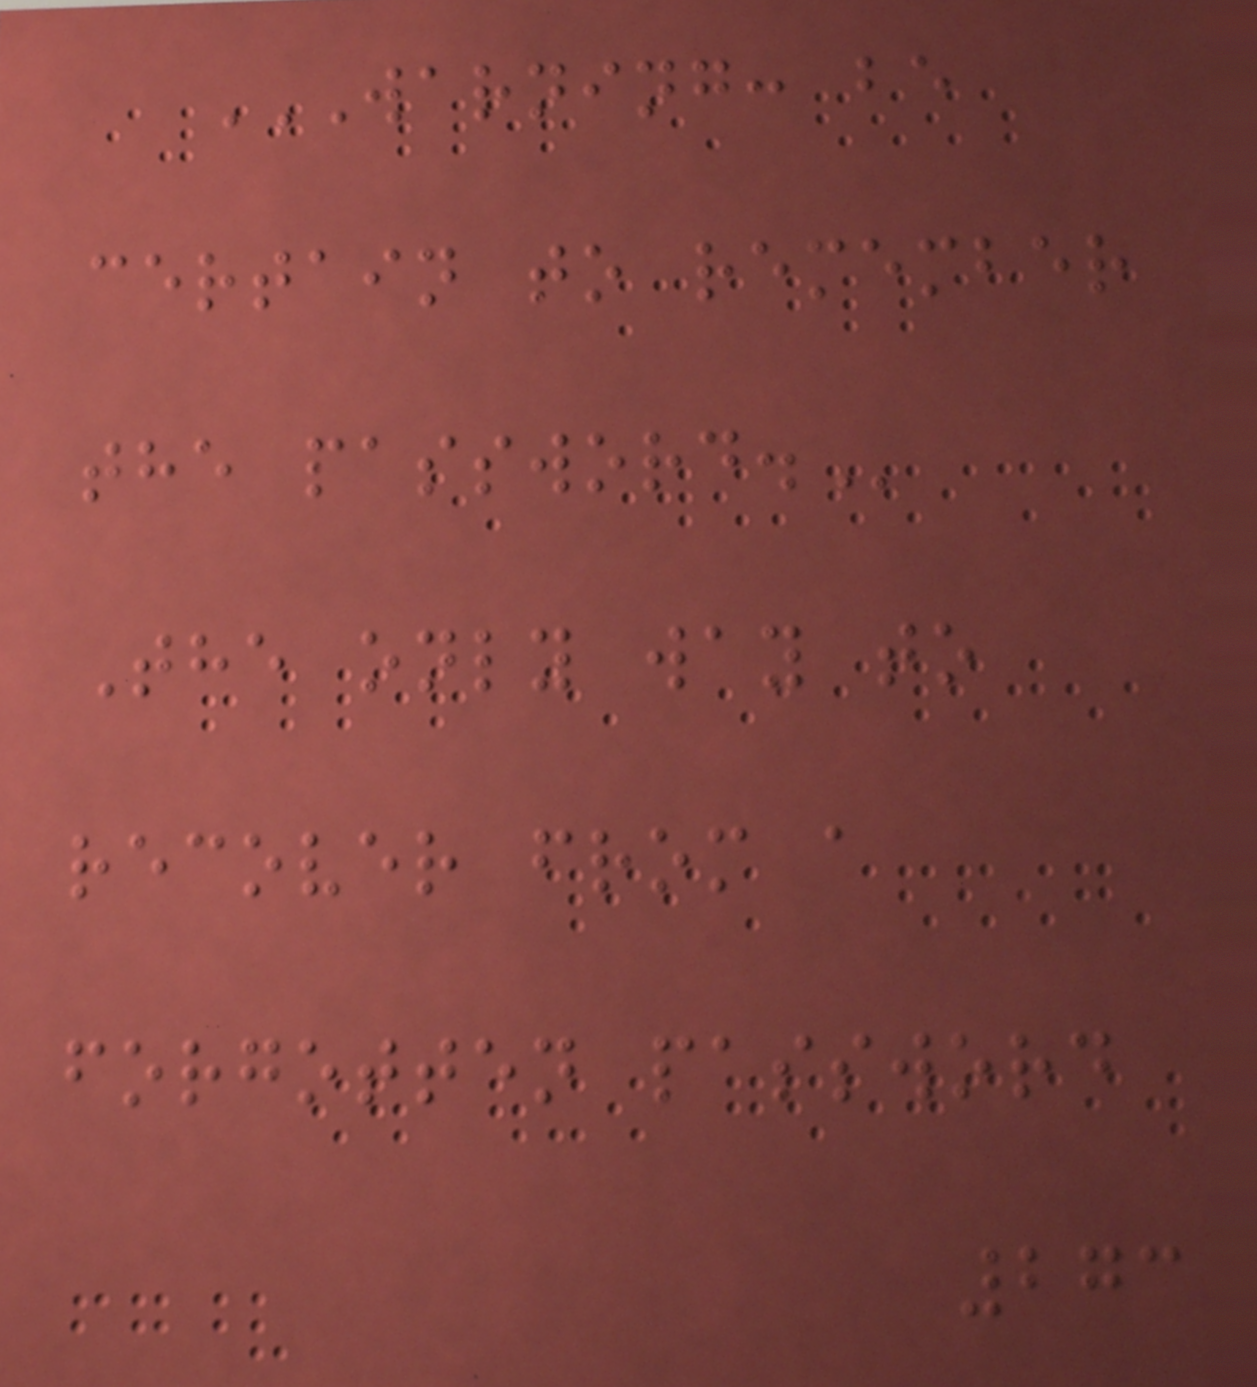WARNING: BE
CERTAIN TO REMEMBER
THE PASSWORD.
The only way to
recover from a
forgotten password
273
